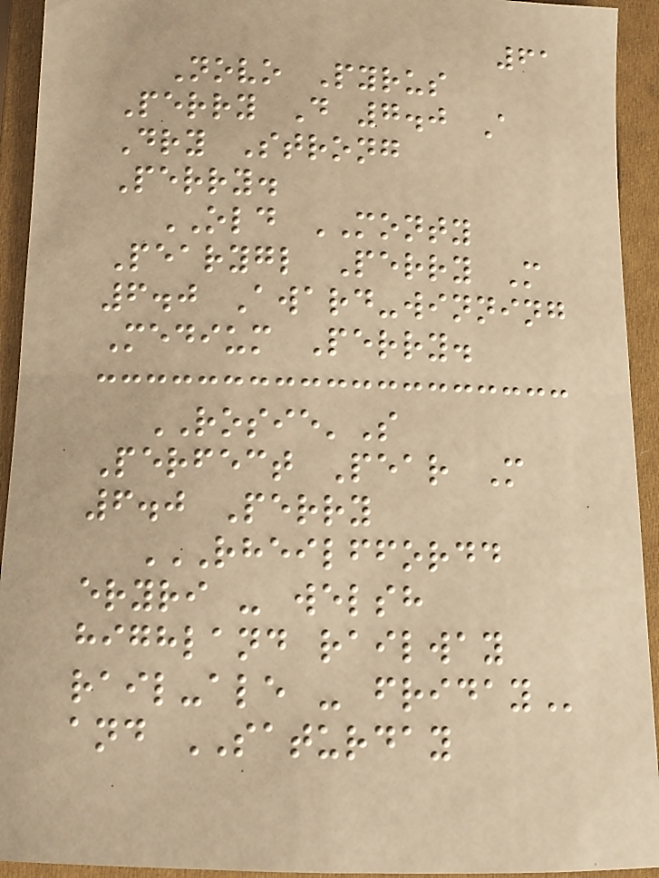61
Novo Pyrus
Perry D 7.0 A
Dry Strong
Perry.
OLD MONTY
Pearygl Perry M
6.0 Award-winning
Medium Perry.
ROSIE'S
Perfect Pear M
6.0 Perry
RHEILFFORDD
ERYRI - WELSH
HIGHLAND RAILWAY
RAIL-ALE - FRIDAY
and SATURDAY
